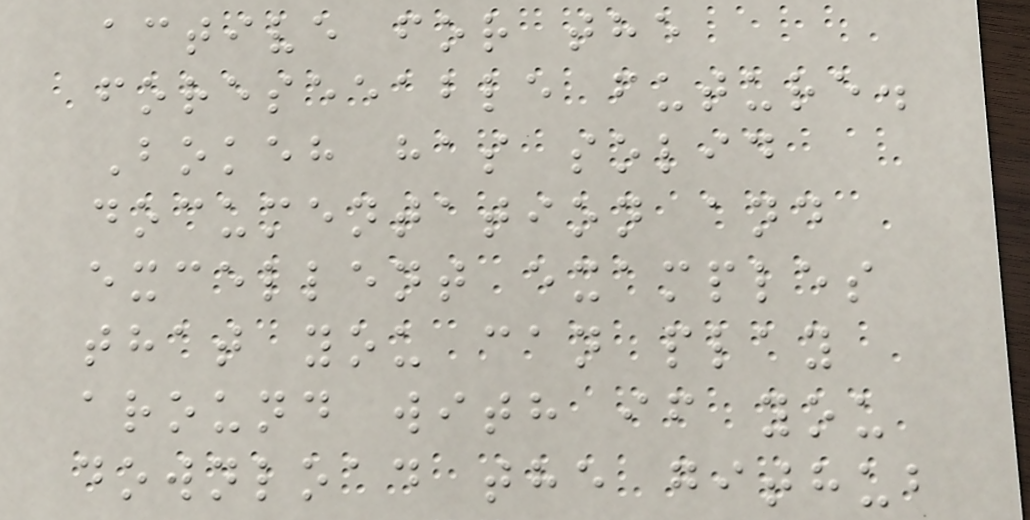active for the
foreseeable future.
Bokeh has solid
documentation and
excellent examples
that you can play
around with if you
download the github
